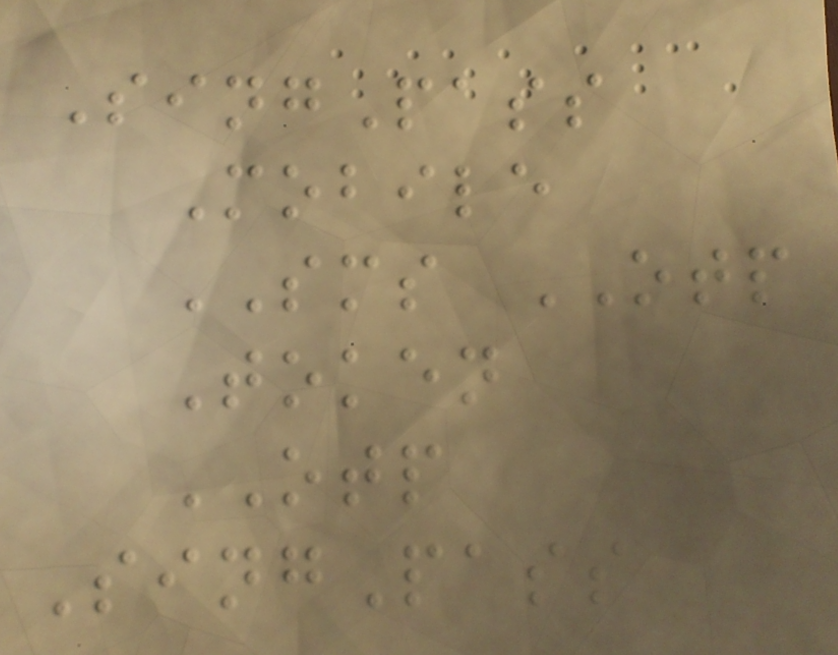SingPass
Mobile
SMS OTP
Token
OTP
SingPass
